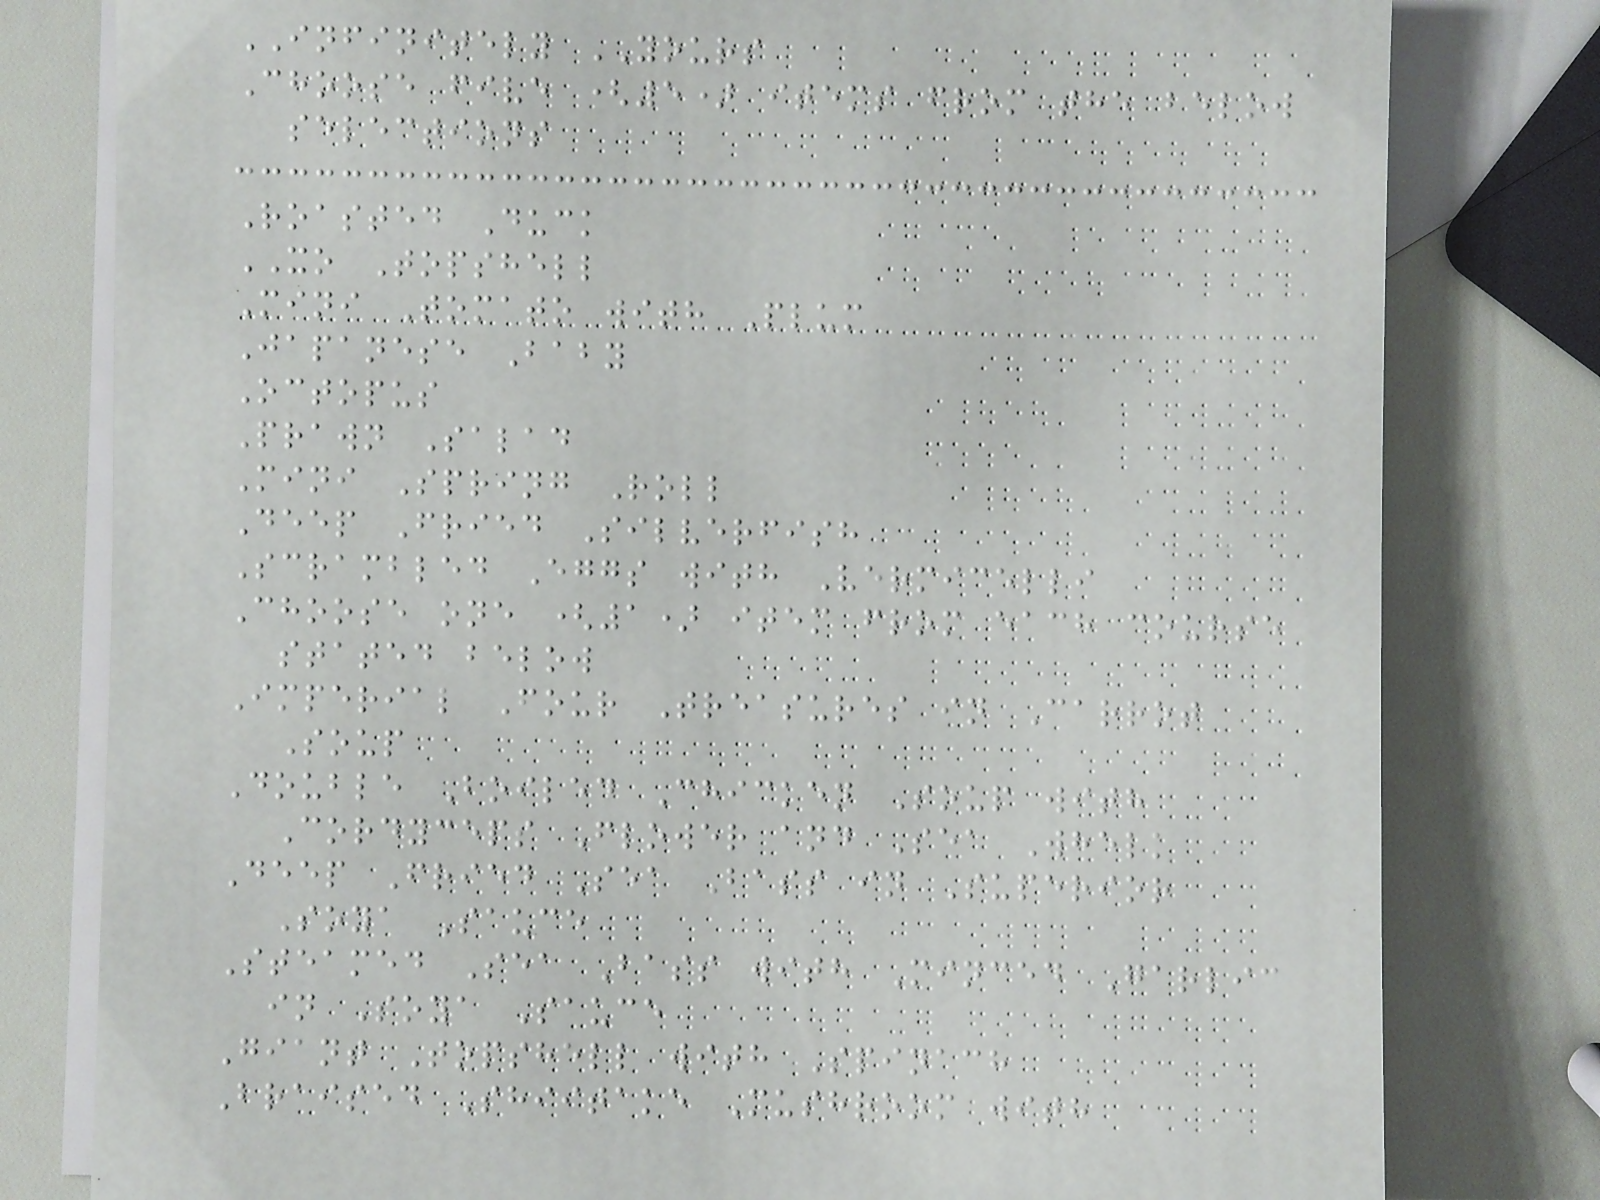INFINITELY YOURS
Choose five (5) items from the below
selections
Roasted Duck
XO Topshell
Mini Tomato with Plum
Japanese Baby
Octopus
Prawn Salad
Mini Spring Roll
Deep Fried Silverfish
Scrambled Eggs with Vermicelli
Choose one (1) item from each course
stated below
Imperial Four Treasures in Carrot
Soup
Double Boiled Chicken Soup with
Cordyceps Flower and Sea Whelk
Deep Fried Sea Bass in Superior
Soya Sauce
Steamed Sea Bass with Minced Garlic
in Soya Sauce
Giant Topshell with Spinach
Braised Shiitake Mushroom with
